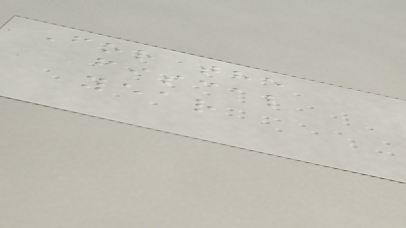For the
fiscal
year
